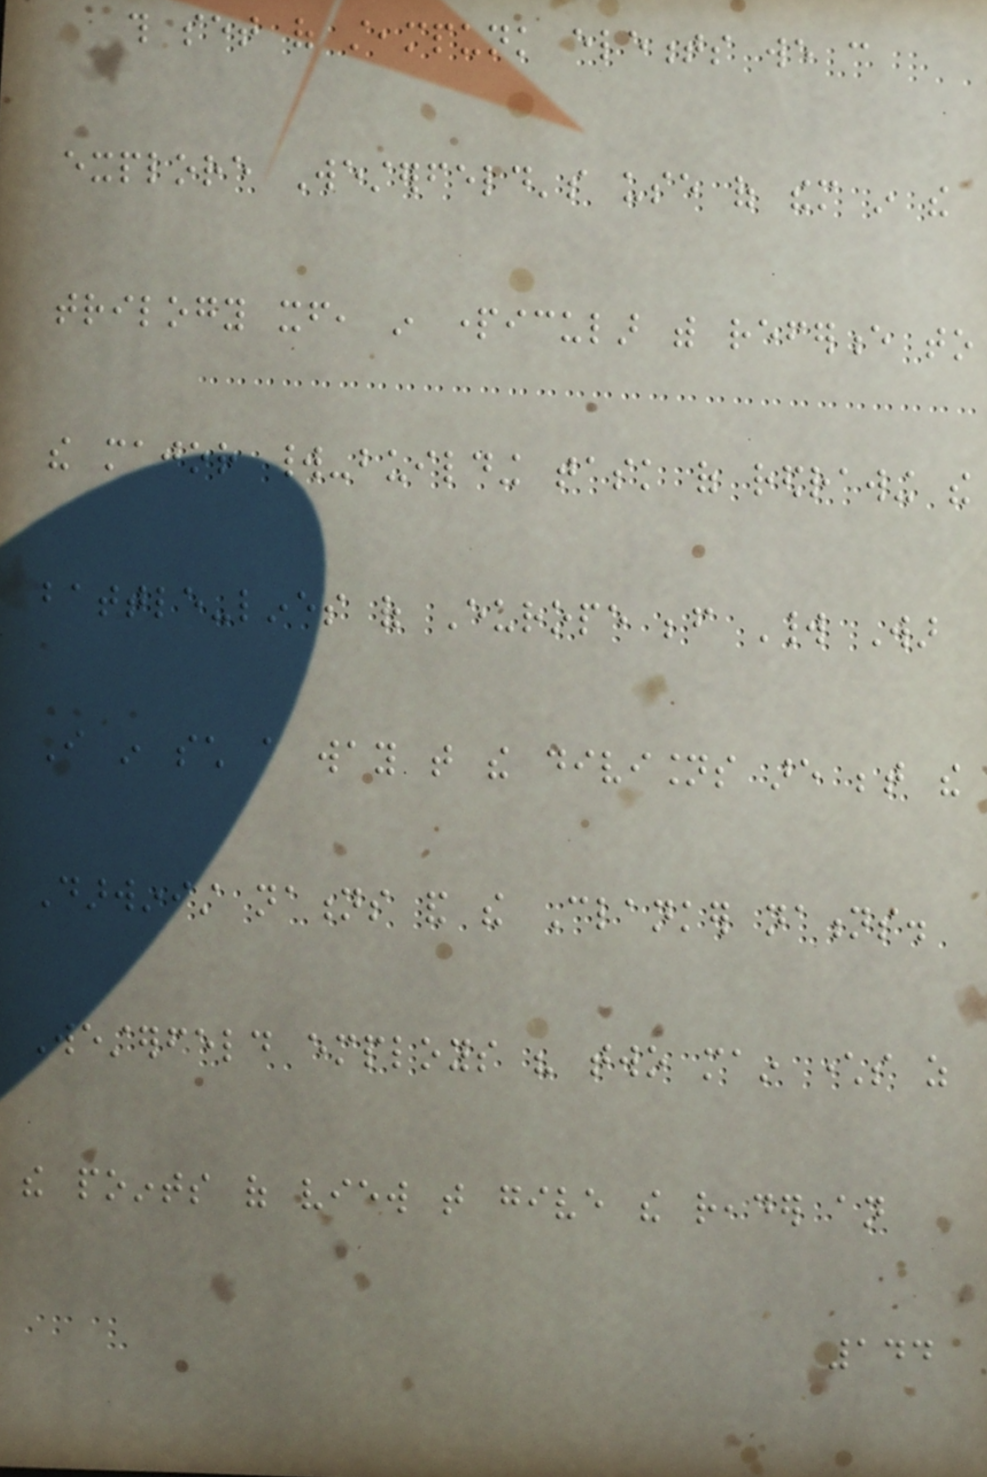this set of steampunk elements we can
explore Westerfeld's use of them in the
trilogy itself, in particular with reference to
the major world-building task of redrawing the
battle-lines of Europe before World War
I in such a way that the divisions are between the
Darwinist nations and the Clanker nations.
Westerfeld employs his two main characters as
the points of view that give the reader an
144
